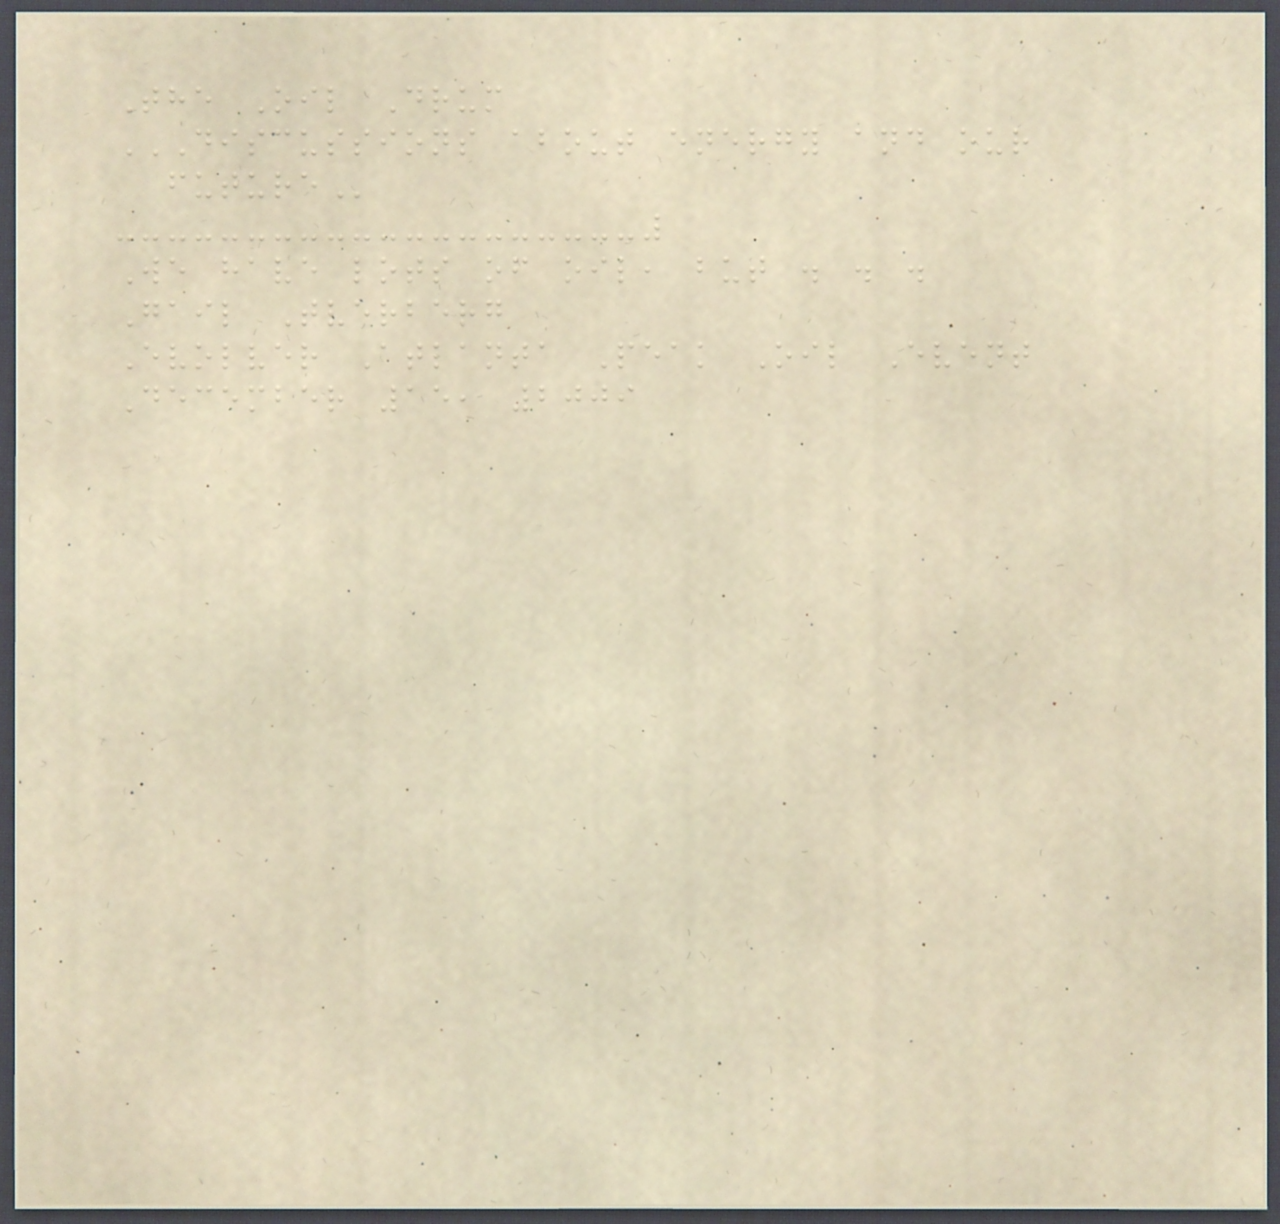The Oil Drum
DISCUSSIONS ABOUT ENERGY AND OUR
FUTURE
We have lots of oil, but . . .
Gail Tverberg
Evolver Atlanta Peak Oil Event
December 15, 2009
